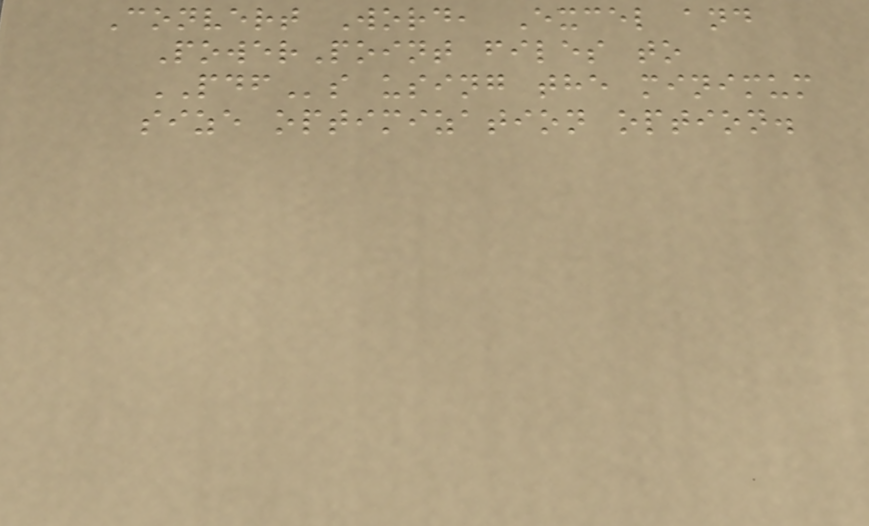Convert Word, Excel and
PowerPoint files to
PDFs using the minimum
size optimization option.
